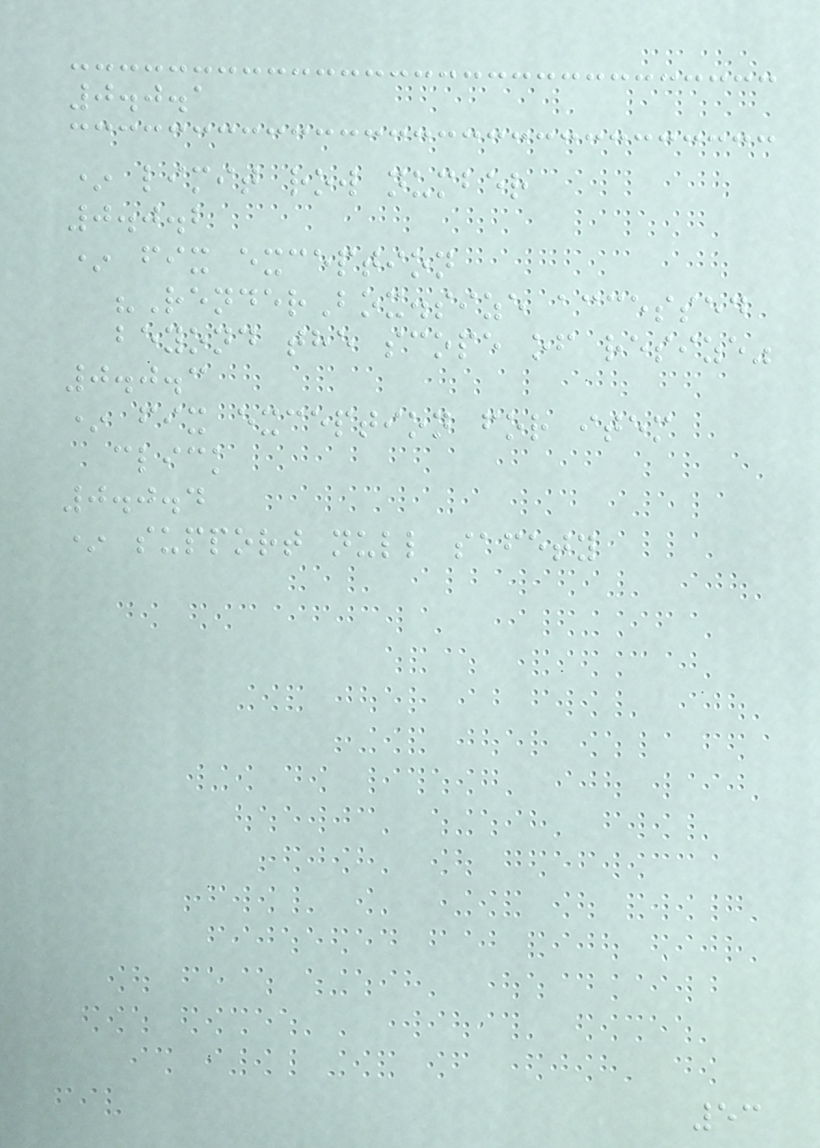0.0.1
* limit row number
0.0.2
* fix exception
"RenderBox.size accessed
beyond the scope of resize"
0.0.3
* fix exception for item
click
0.0.4
* support null safety
53
